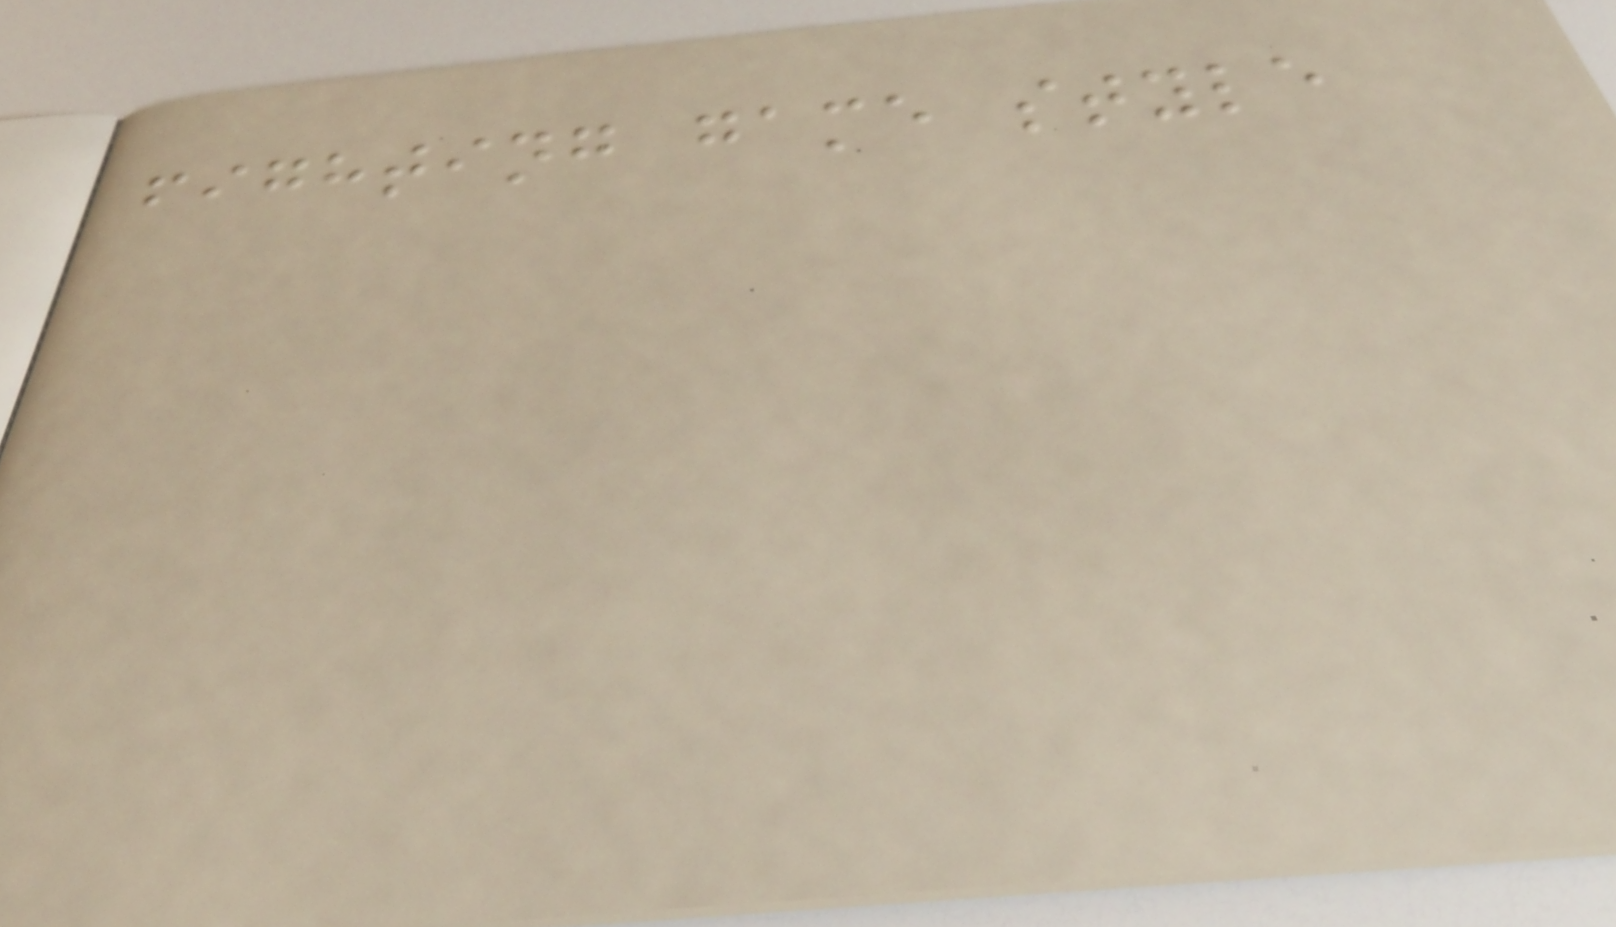fighting game style
